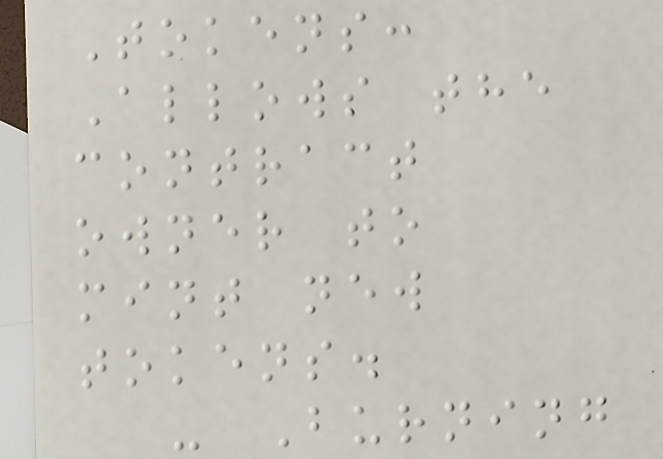Tokens:
Allows the
contract
owner to
mint new
tokens.
- Burning
